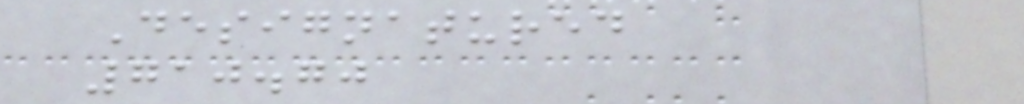Designatured
710.70
